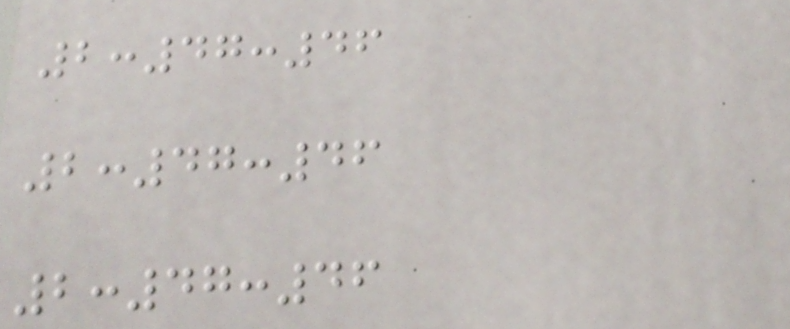2:47:46
2:47:46
2:47:46
